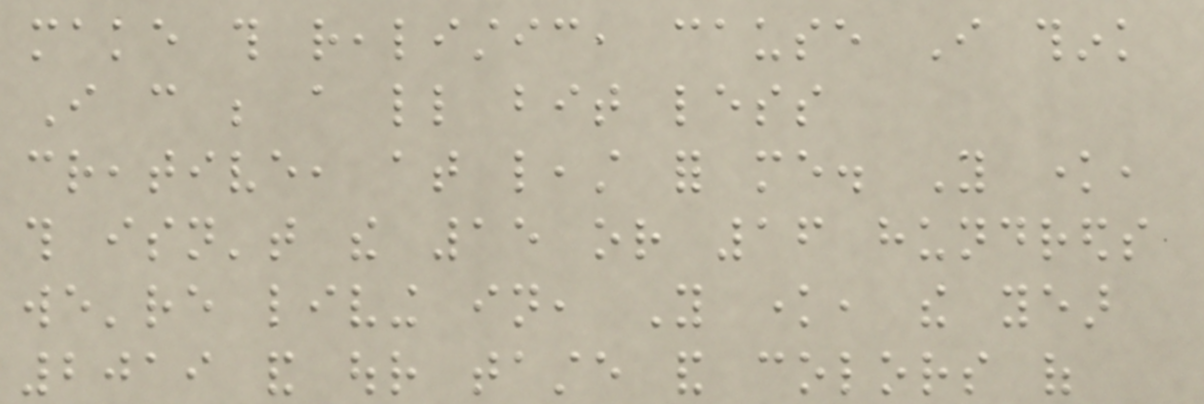make this realistic, cause I think
I can be a little bit less
creative, at least for me. You know,
this isn't the 15 or 16 hundreds
we're living in, You know, the year
2019 and our taste and colors of
